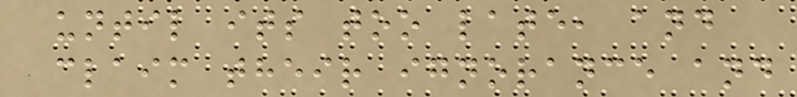until its too late, and
claim their ignorance and
